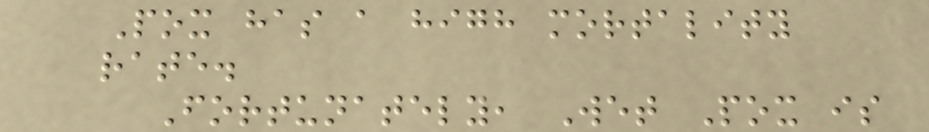Pox has a high mortality
rate.
Fortunately, Wet Pox is
